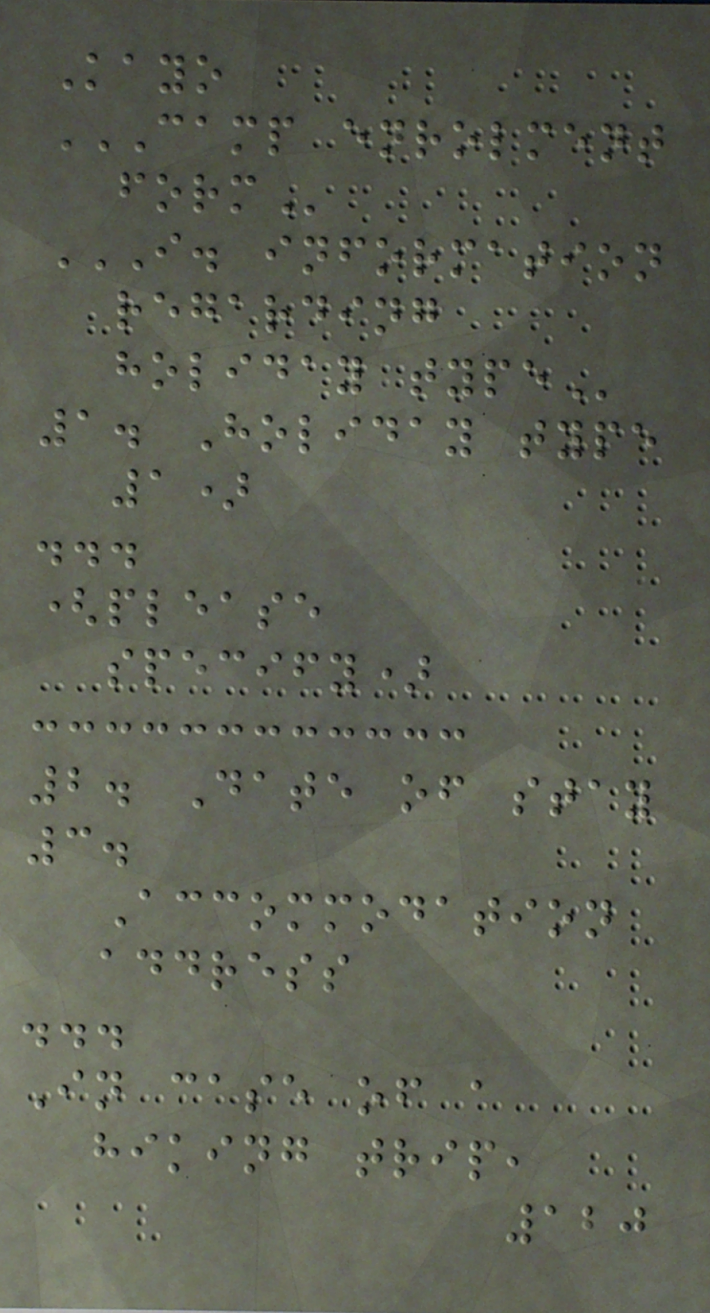Kayo
CAMP ENROLMENT
FORM
I. INFORMATION
REGARDING
HOLIDAY TYPE
1. Holiday type
1)
...
(please
specify)
2. Date of stay
3.
Accommodation
address
...
In case of a
hiking trip,
120
